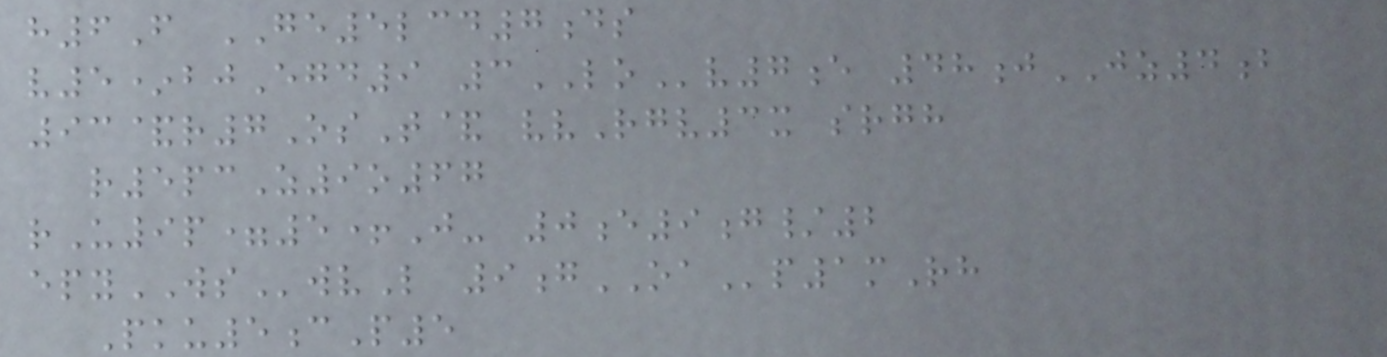h6F GE5lcd7ds
v5*bjEgd9 3LOv7e 48jJZ4b
93&r7OsT& vvRgv3x srgh
r5pcZ9o67
rU9p=5+J- 0e9g/2
epyWSwvL 9gOAp1mRh
Pku5cP5
